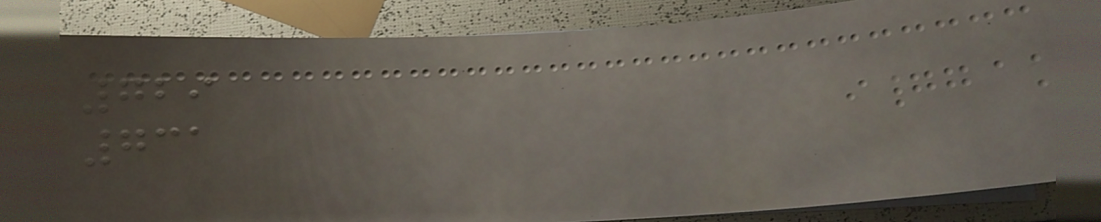729
731
